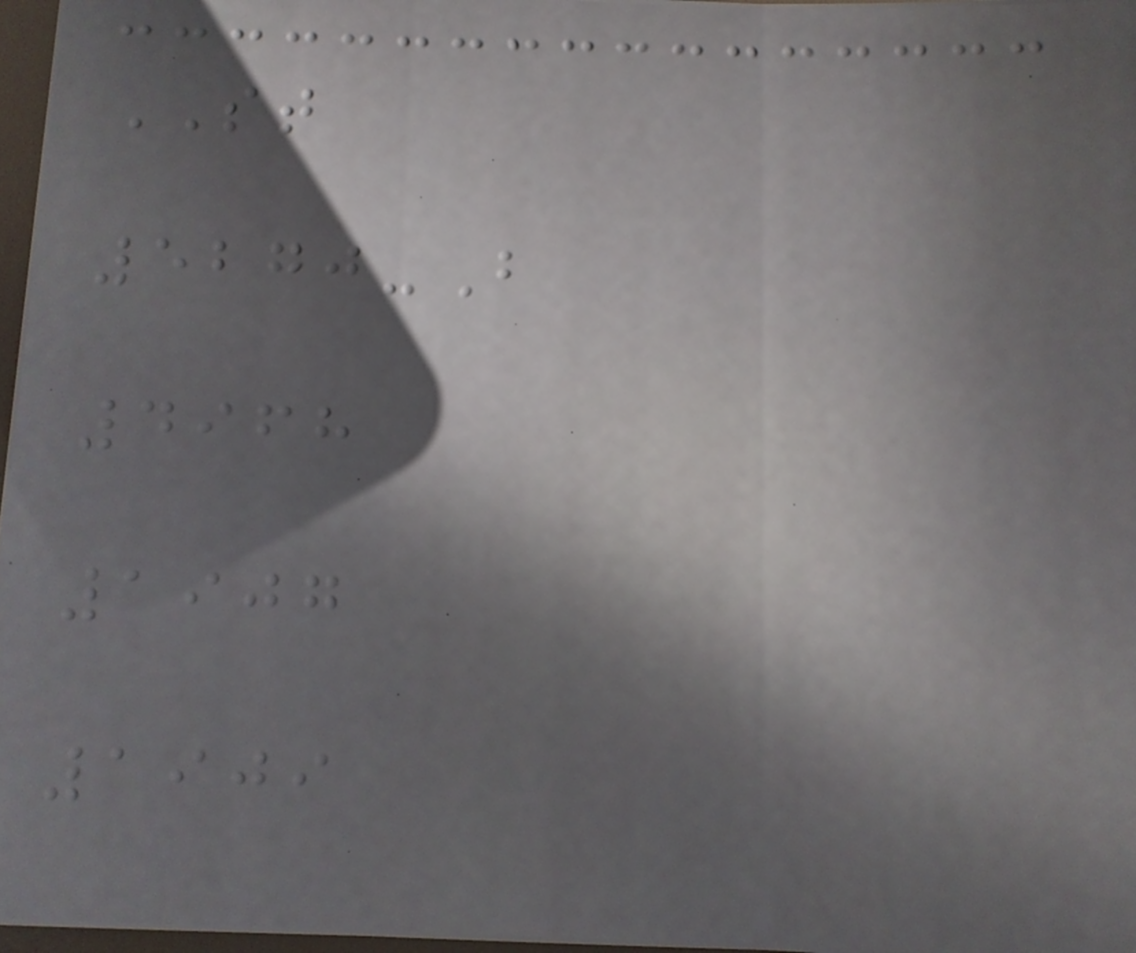ST
5270-B
4968
1907
1909
